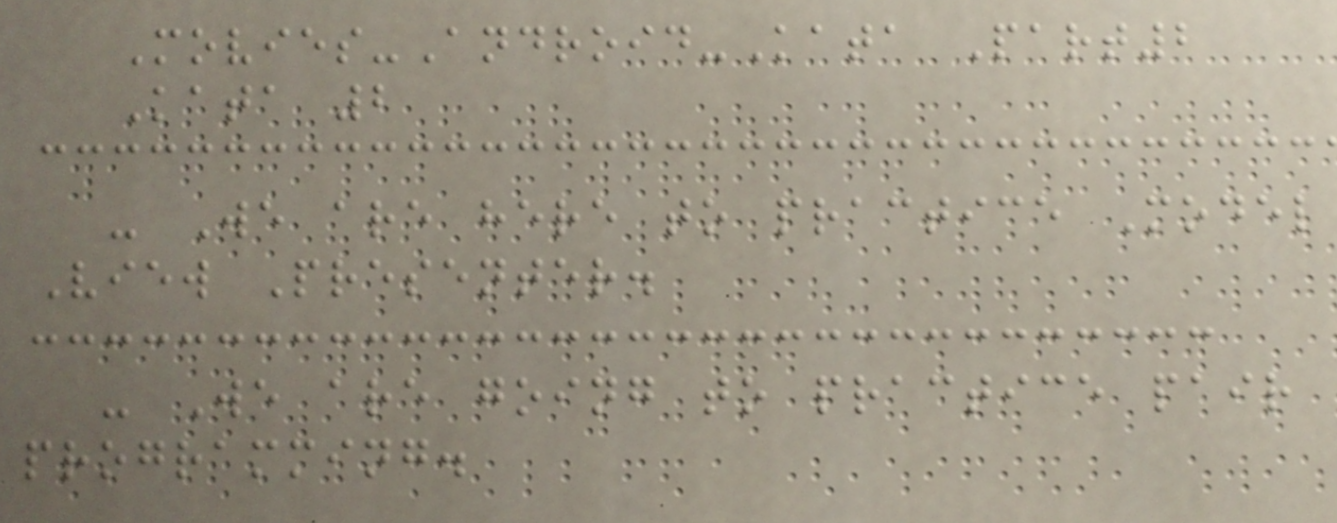Movies-Android-Kata Part2
Kata 2
- We are here to practice Model
View Presenter.
- We are going to practice pair
programming.
